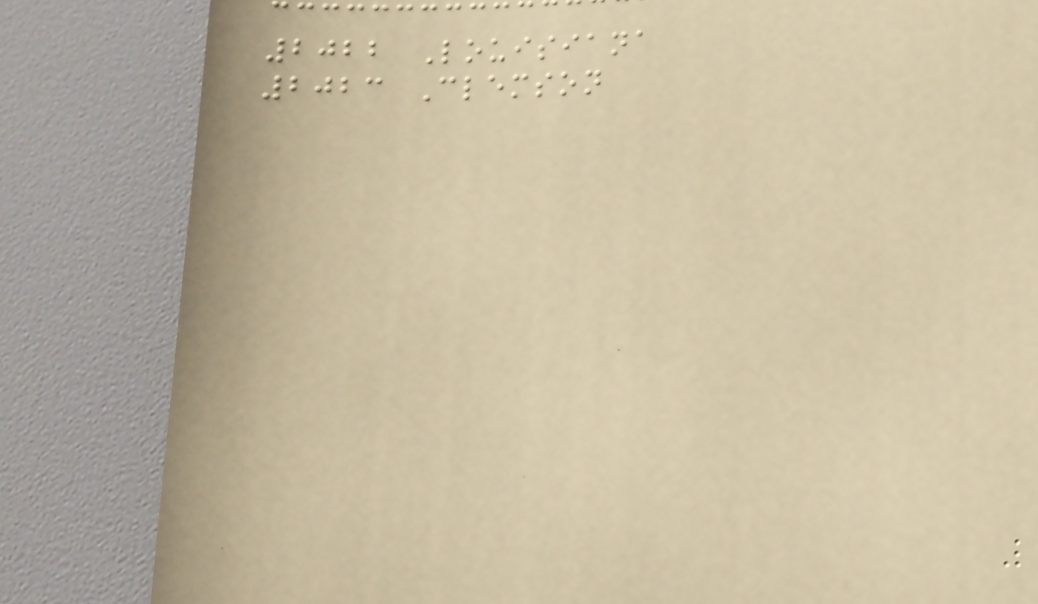2022 Louisiana
2023 Clemson
